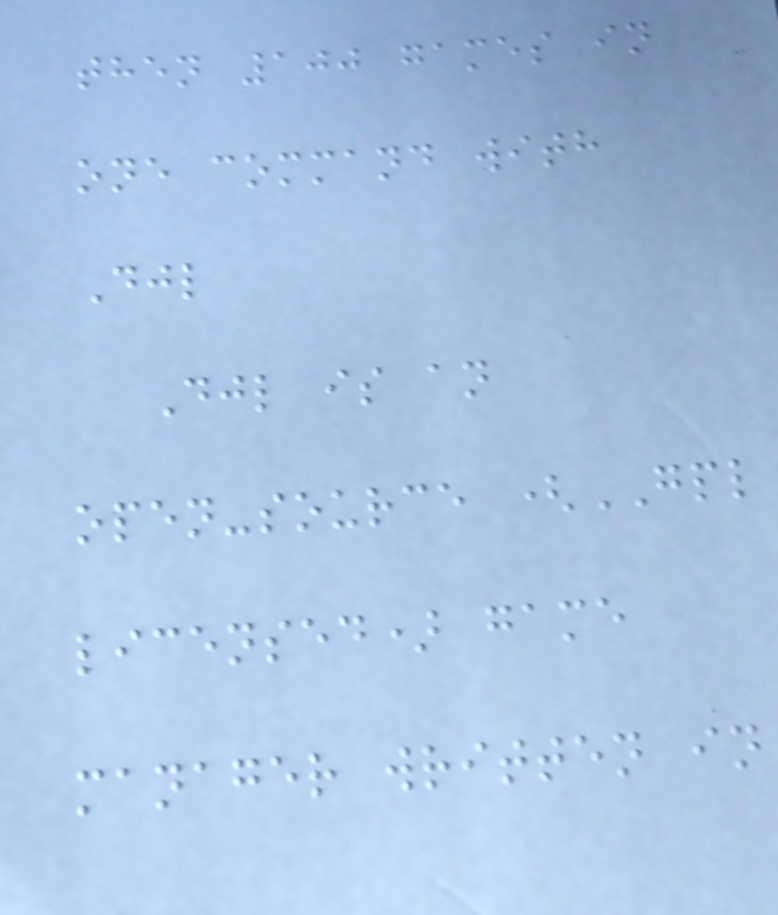then 100 games in
one command with
Djl
Djl is an
open-source (GPL
licensed) game
manager written in
